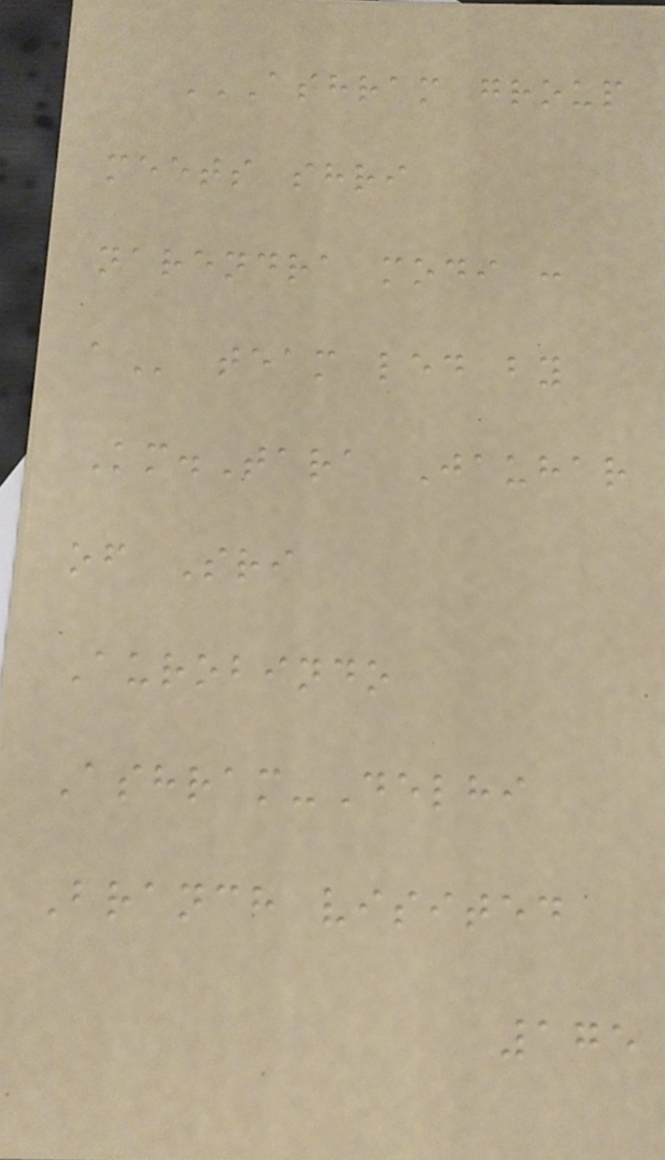ASHRAM GROUP
MEETS SHRI
NARENDRA MODI :
A team led by
Km.Tara Jauhar
of Sri
Aurobindo
Ashram-Delhi
Branch visited
175
